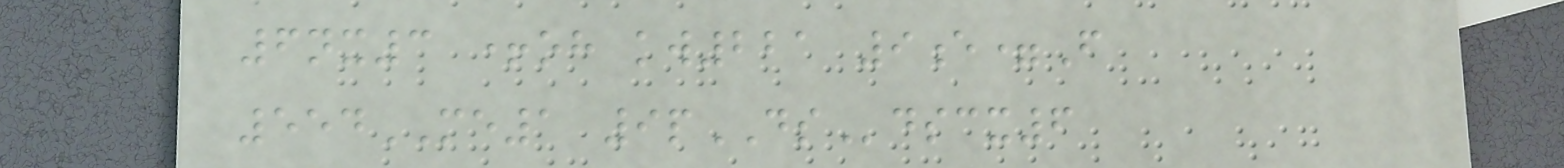6nx3 +oh kw221 9e=F
554ME1 9pDSdscx6
